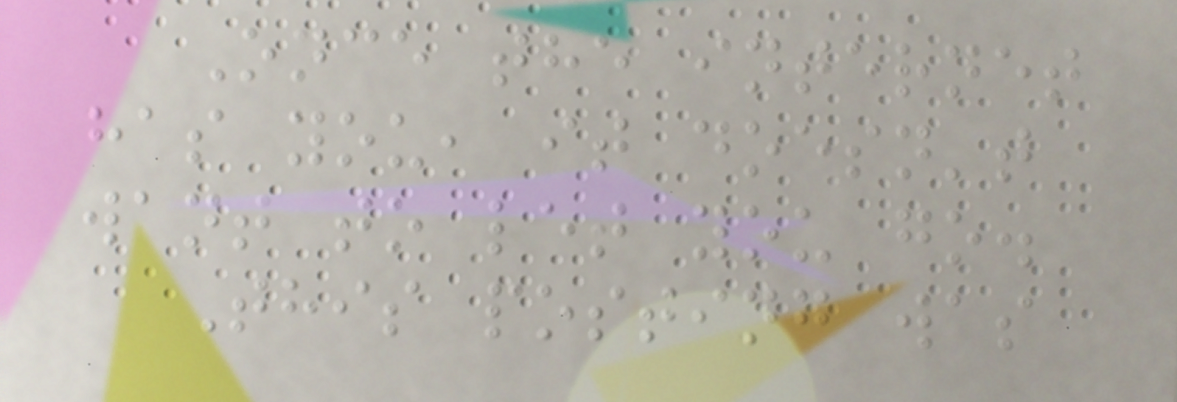Once the internet
has you, it doesn't
want to let you go.
This posting was
